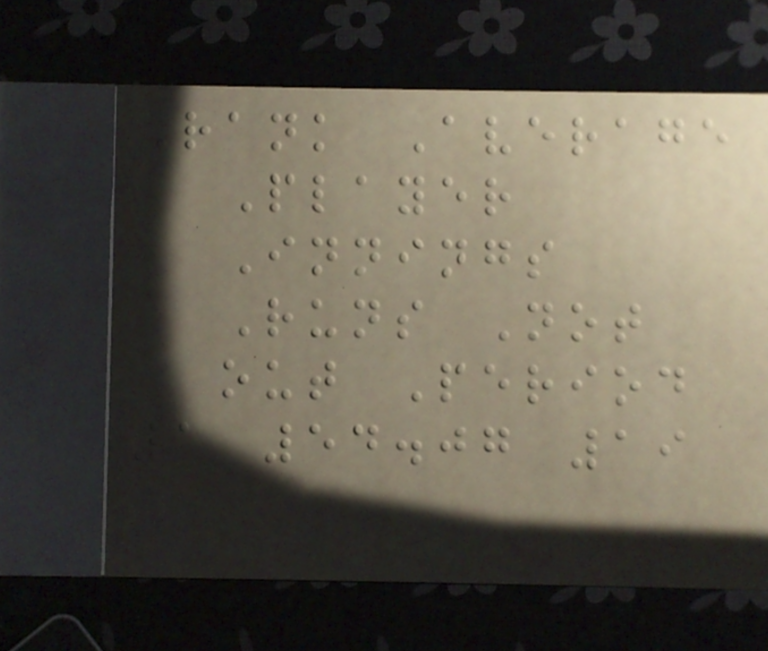Rank Average
Player
Innings
Runs Not
out Period
1 54.07 19
